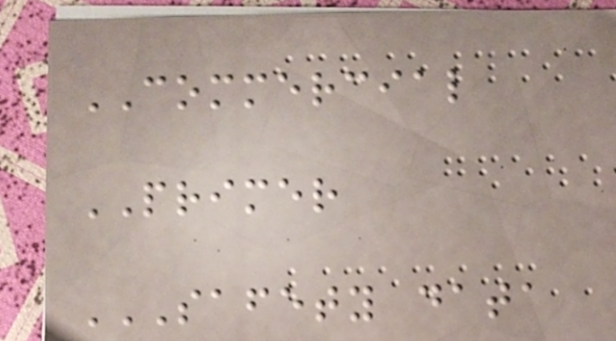COMMERCIAL
PRIMER
SAFETY DATA
